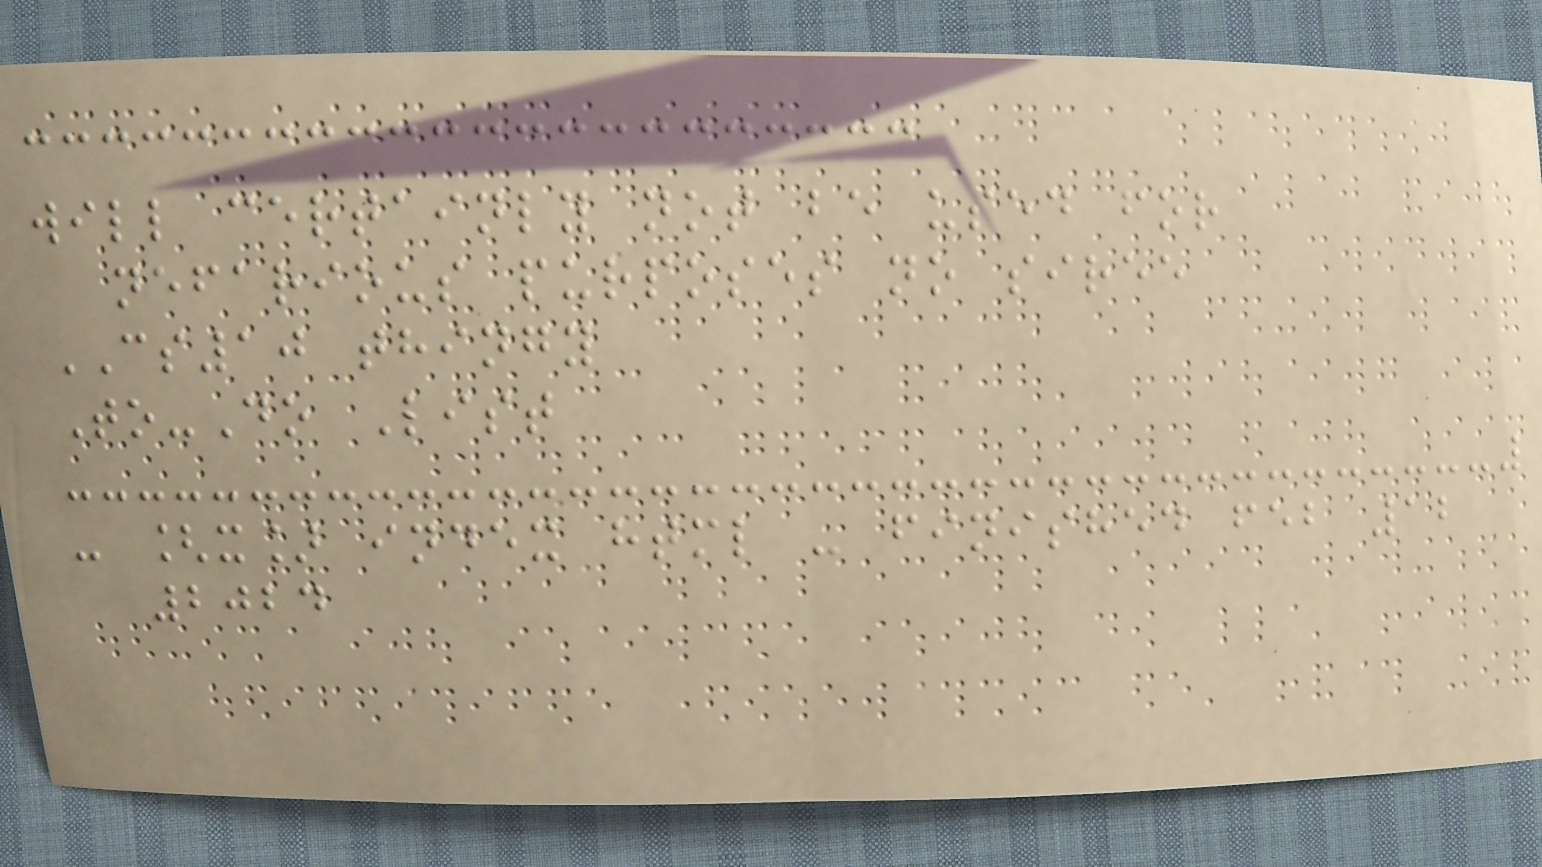will certainly not be used for
nefarious purposes no siree
CS10 thingy
To-Do List
- [x] index html - finished feb 12
2024
